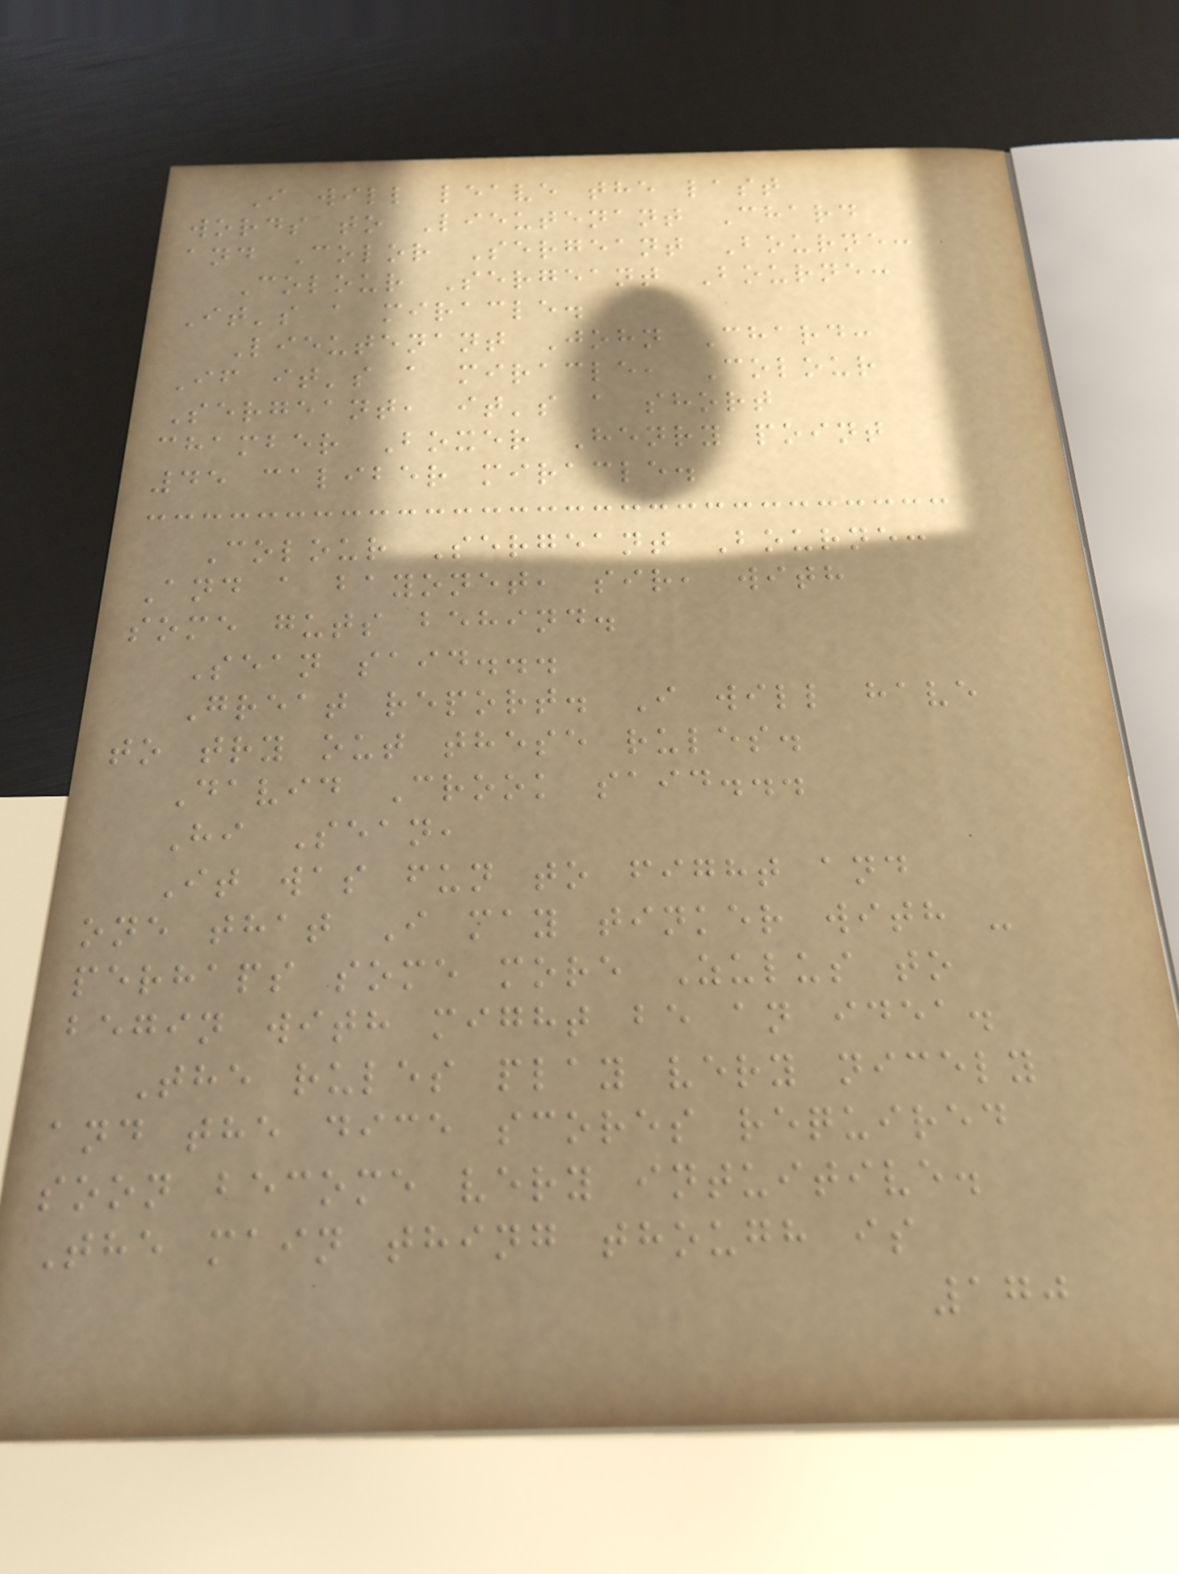I will leave the last
words to Lieutenant Chard
and Color Sergeant Bourne:
Colour Sergeant Bourne:
It's a miracle.
Lieutenant John Chard:
If it's a miracle, Colour
Sergeant, it's a short
chamber Boxer Henry point
45 caliber miracle.
Colour Sergeant Bourne:
And a bayonet, sir, with
some guts behind.
Sean said...
Great report. I will have
to try out these rules.
David Crook said...
Hi Sean,
It was fun to fight and
one that I may tinker with -
perhaps some more Zulus to
begin with might be an idea.
The rules play very nicely
and the dice scores required
soon become very intuitive.
The main thing though is
170
